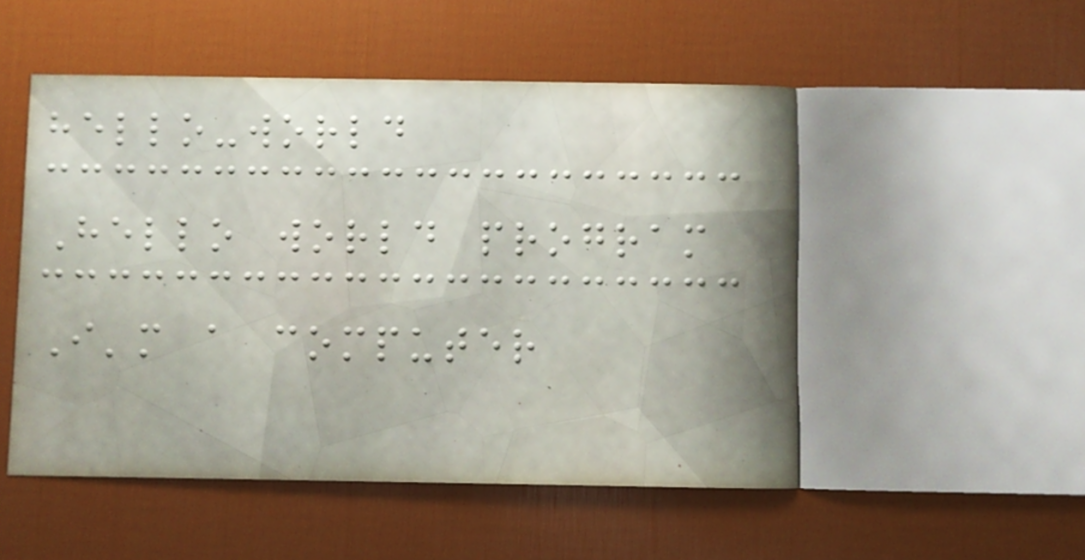hello-world
Hello world program
I'm a computer
